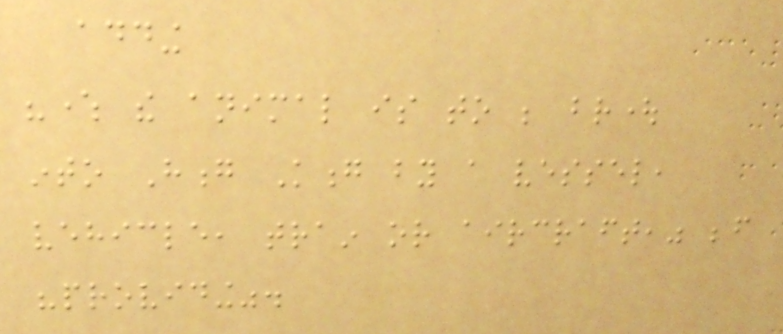adding
"where the animal is to be brought
into Hong Kong by a vessel,
vehicle, train or aircraft," before
"providing".
